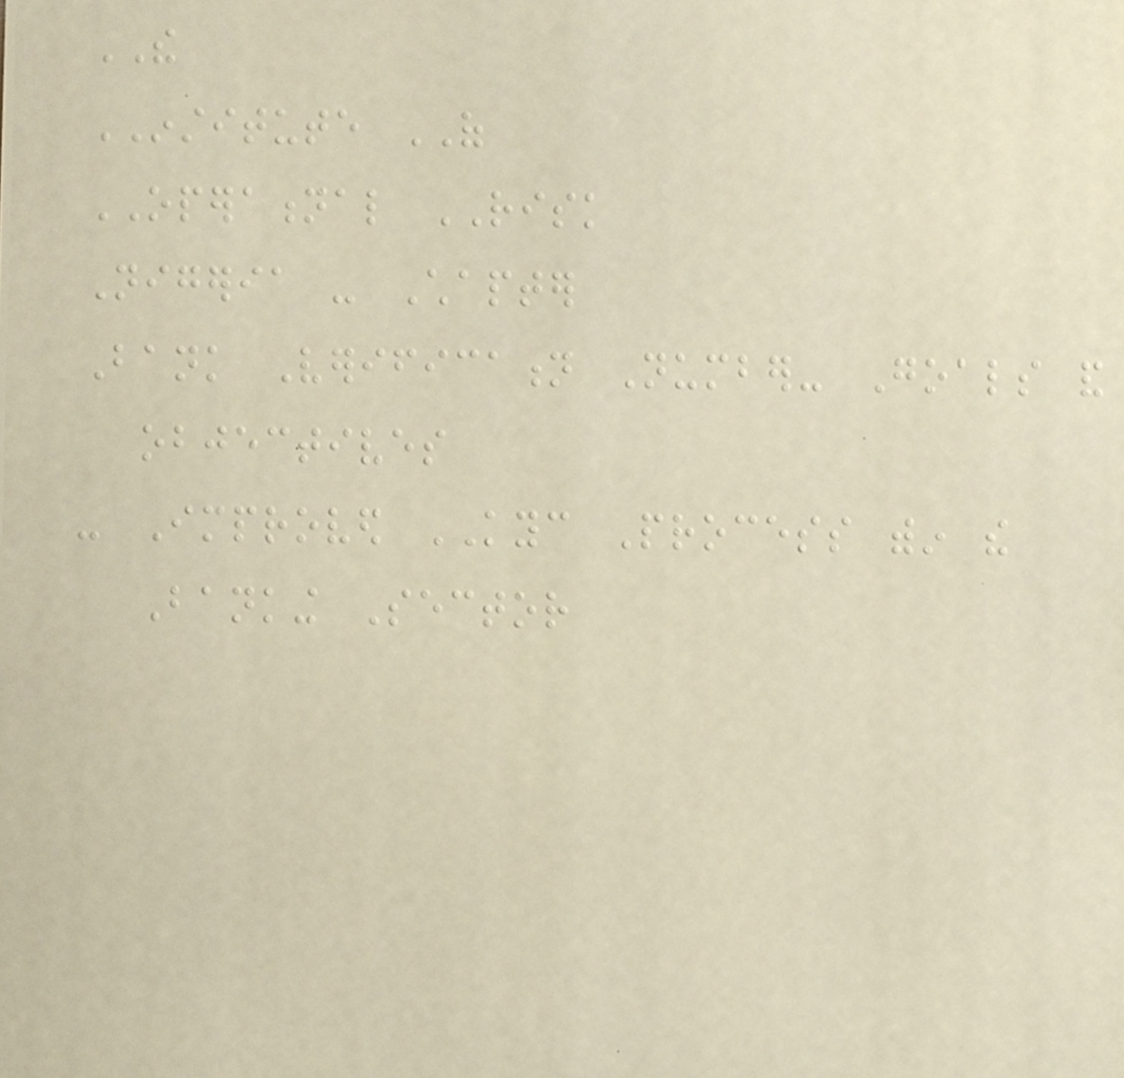THE
INSTITUTE OF
OPERATIONAL RISK
Nigeria - Chapter
Bank Verification Number- Goals and
objectives
- Improved KYC Process within the
Banking Sector
